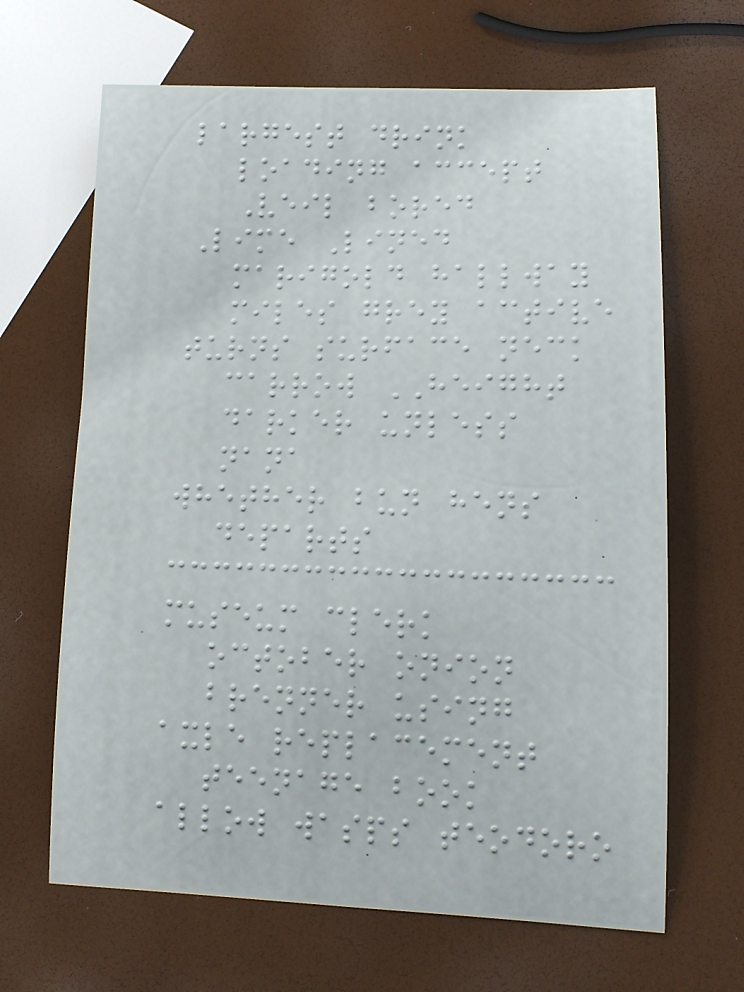largest drink
loading accept
Veil bored
Lime Lined
marigold hallway
miles grey active
turns surface neck
carrow HEIGHT
darker unless
nana
whether bun hens
departs
museum clerk
october onion
brenner using
axle replacement
teenage book
allow wasps teodoro
